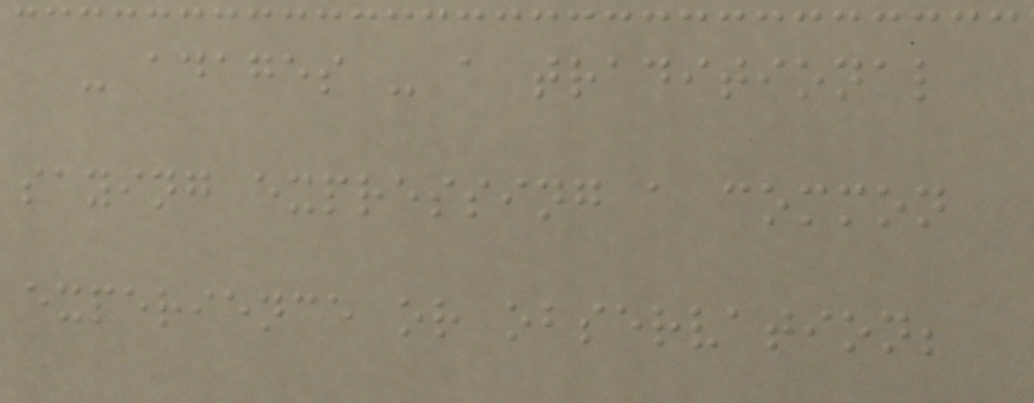- adages - a traditional
saying expressing a common
experience or observation;
